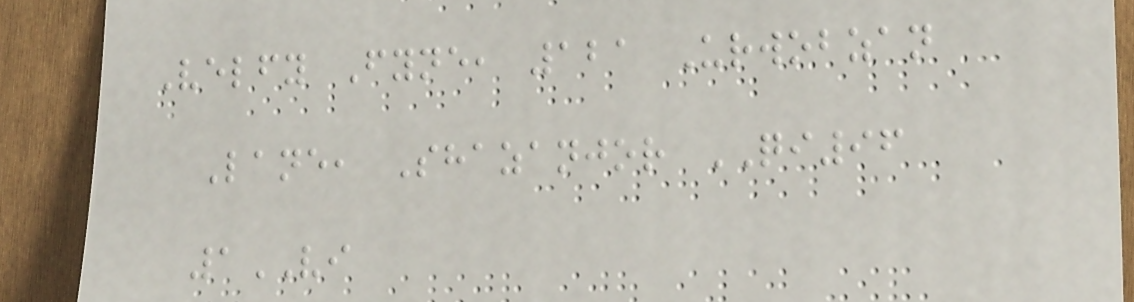Velfy Fyne, 121 Urwobzan
Lane, Shazanjor QI96
1VI
